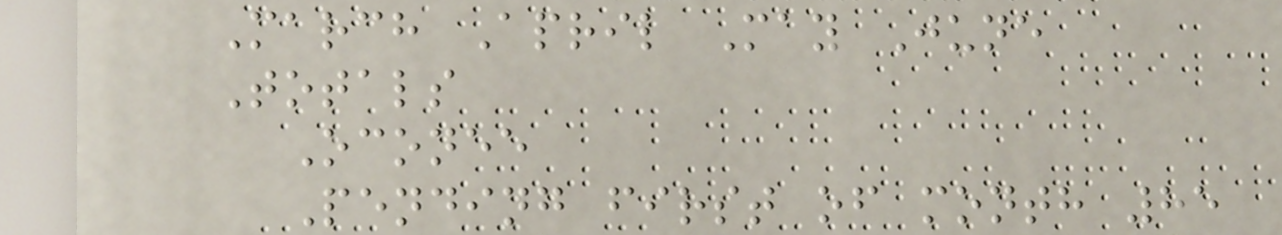March April May June
Totals
Oconee
Pending first of month 85
